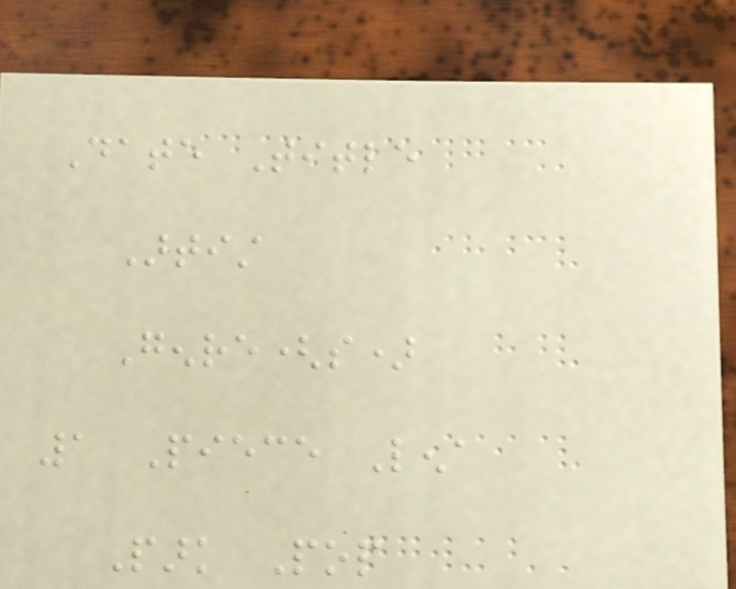Date Title
Artist
Genre(s)
1 Piece Lena
Park Pop
